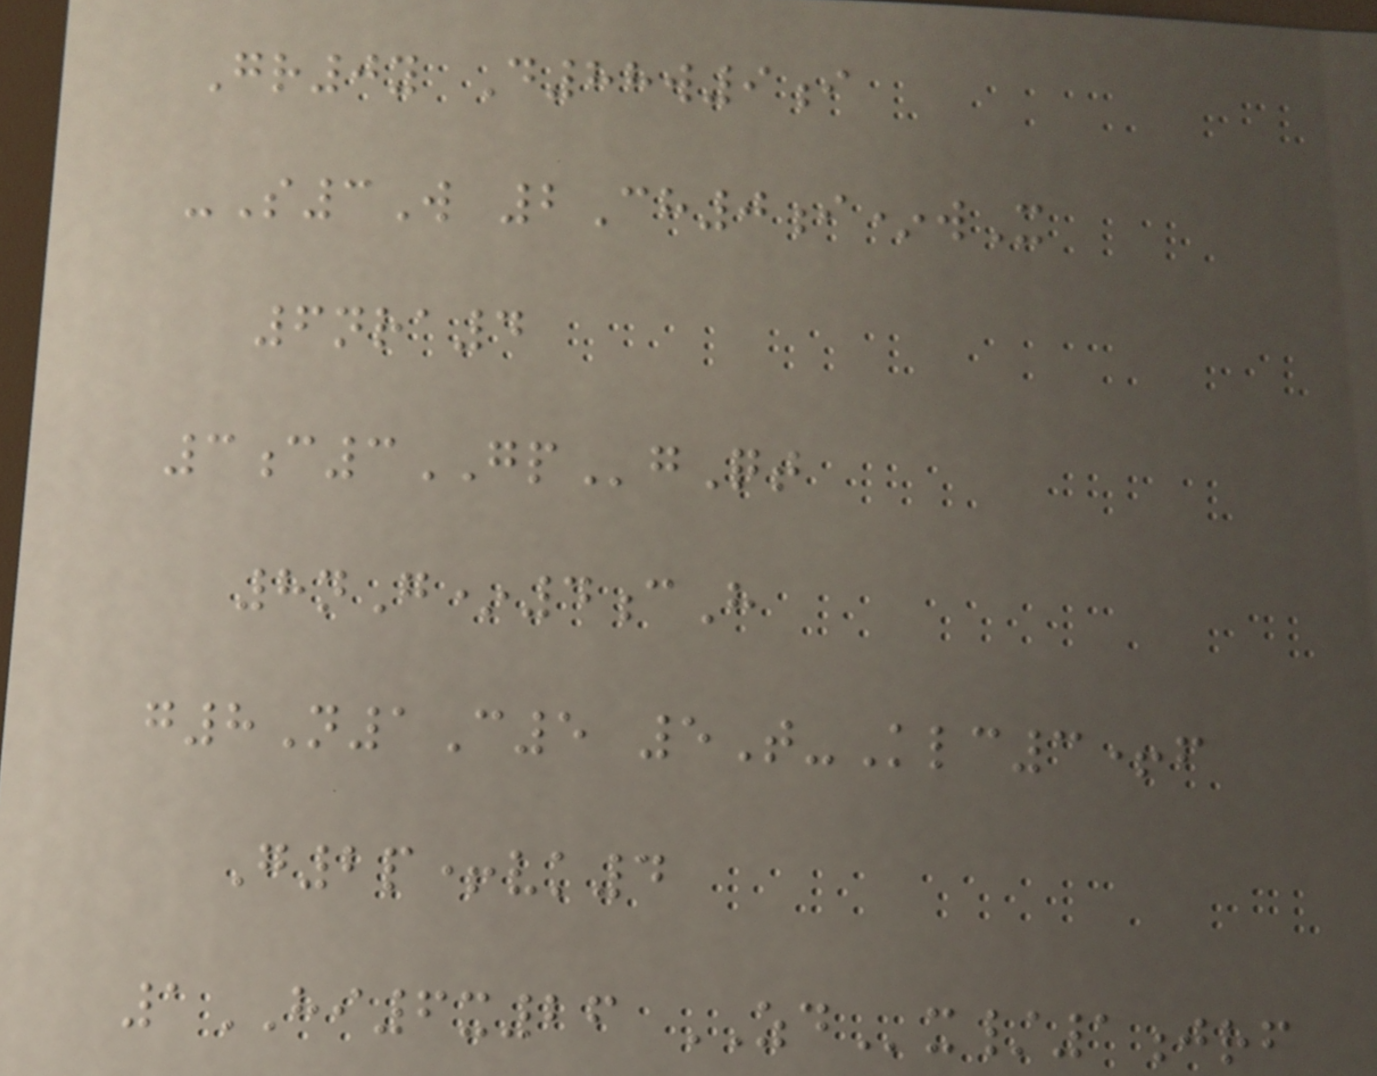Gr0y D88w9i
-S3W 2Ch0i*wX
6nra4
3c3GPgQt
8nG*4cH
g8N1C5 5T-Klc3+f
G2p+vk4
1HI6x26 ZDx/1jrf
